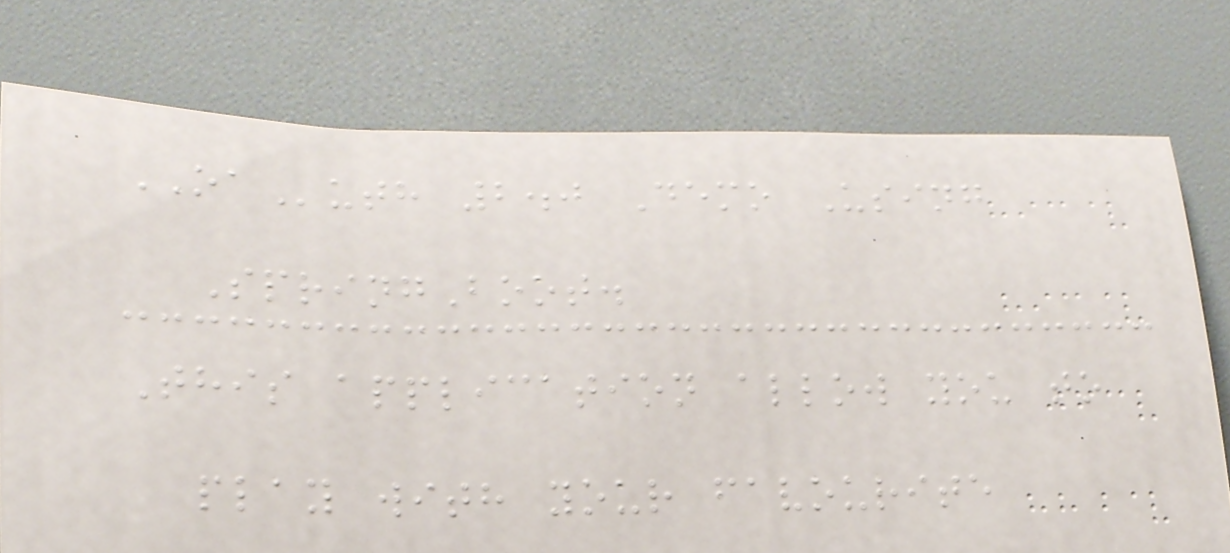OAuth 2.0 Demo Using
SpringBoot.
This application allow you to
play with your favourite
